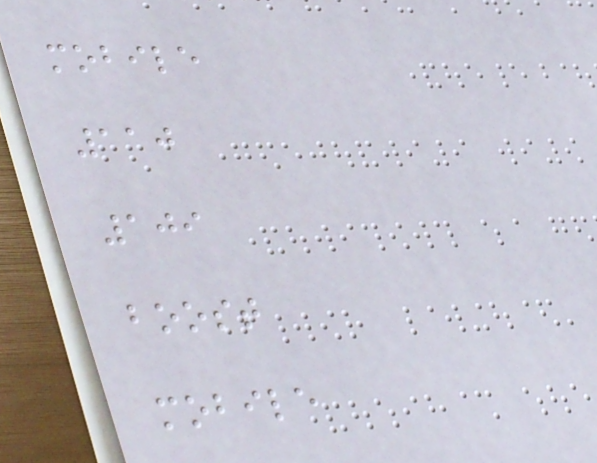mobile
110
109
boost
mobile
